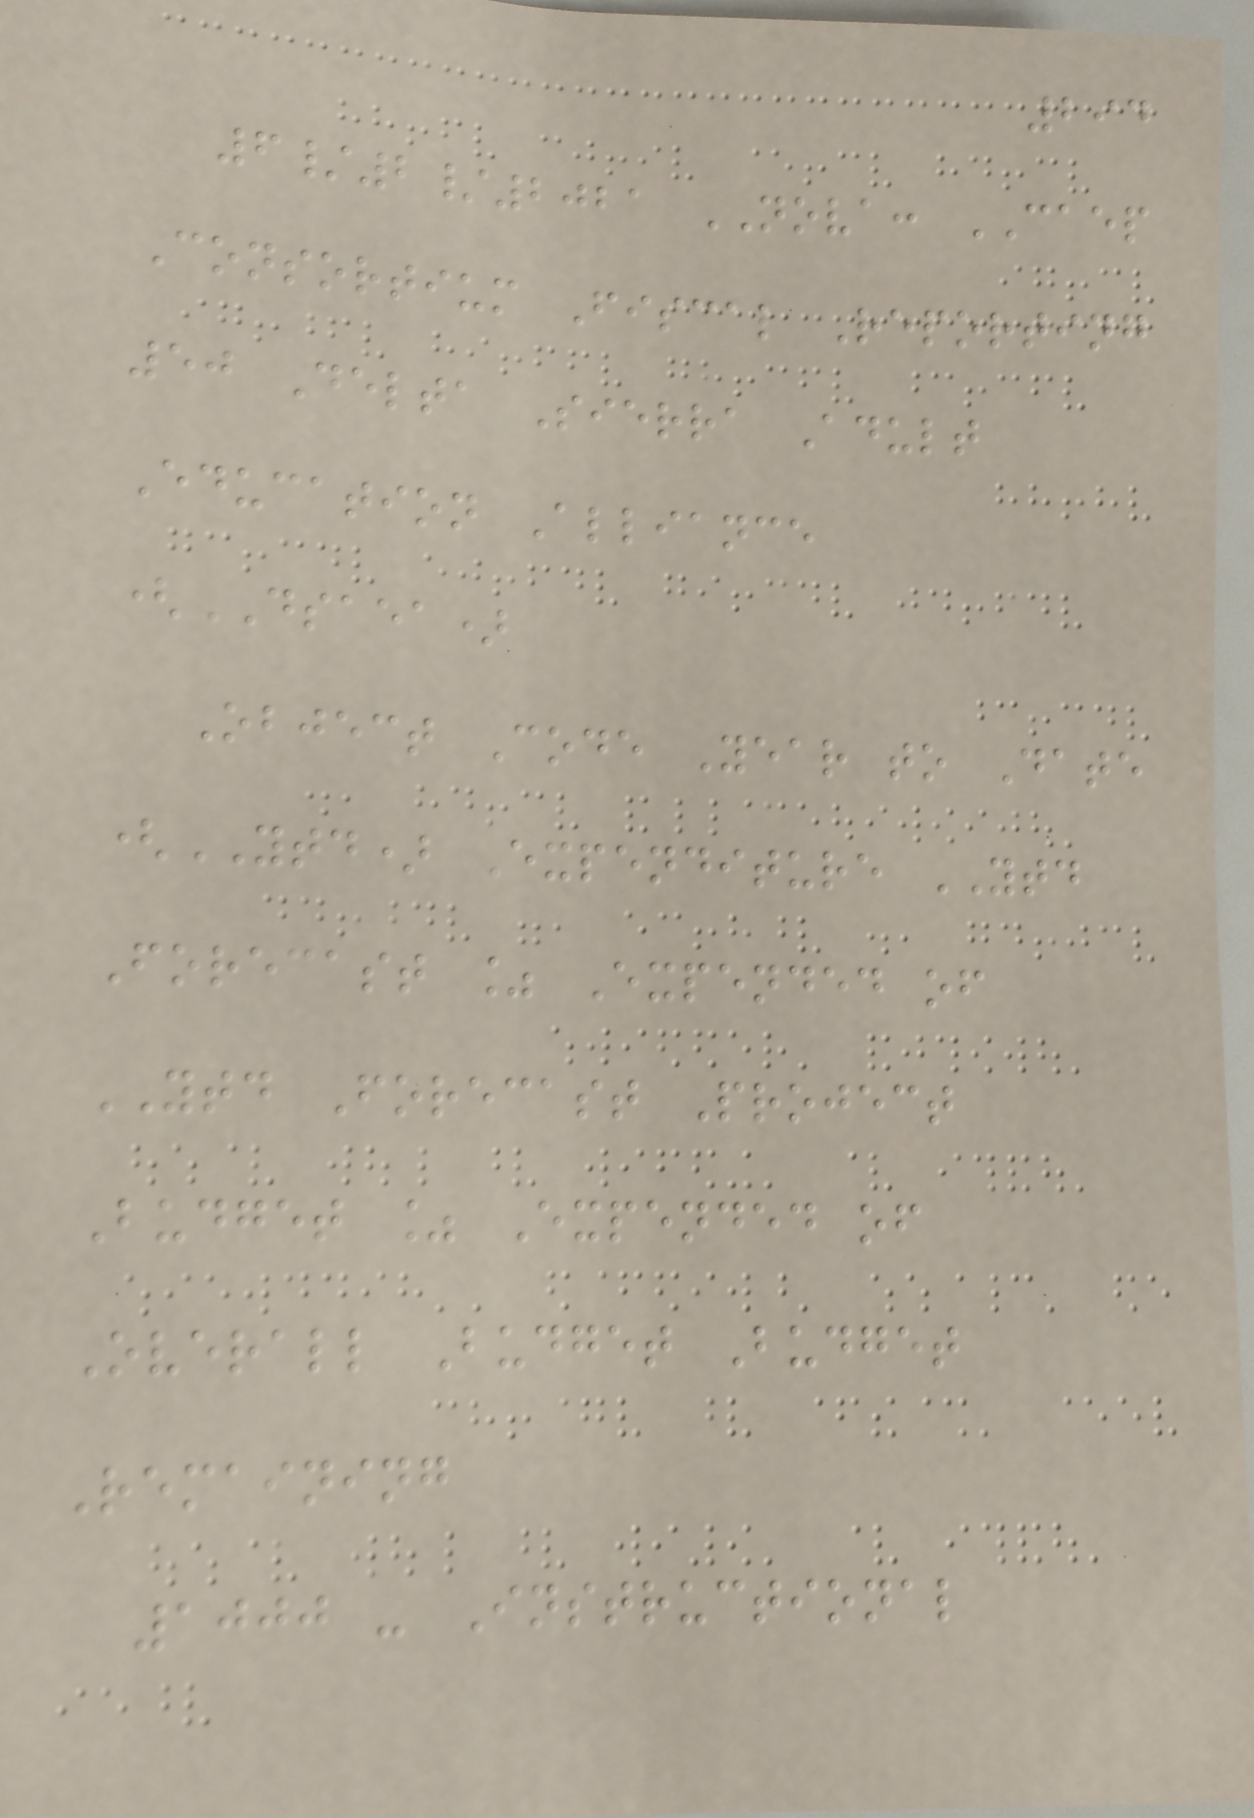294
6/2/2021 NOVA: CAEP
Consortium Fiscal Reporting
50 Delta Sierra Adult
Education Alliance
(DSAEA)
Object Code Year to Date
(YTD) Expenditure YTD
Forecast % Expended of
YTD Forecast Project
Budget % Expended of
Overall Budget Budget
Remaining
1000 - Instructional
